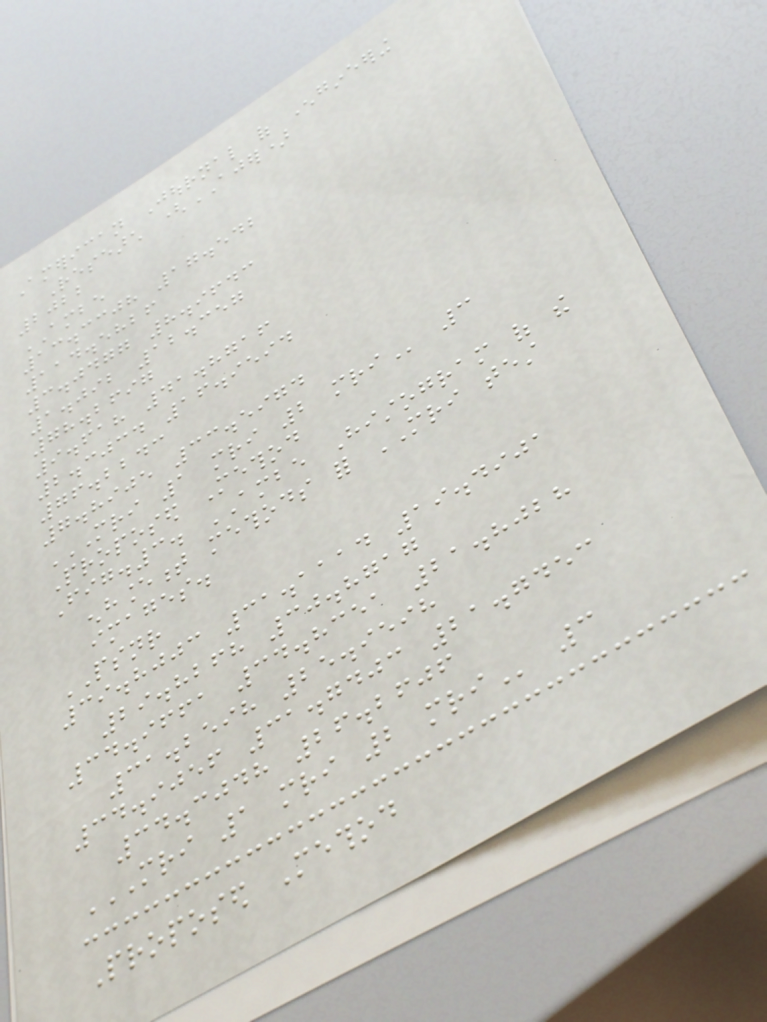American Journal of Engineering
Research (AJER)
2022
AMBE
13.3308 17.542
114.5826
3.0477 8.9643
1.092 12.357
78.2697
9.618 41.8716
2.3034 16.9594
76.2243
7.8905 33.5974
MRI 1 MRI 2 MRI 3
Proposed Method
Fig.3. AMBE Histogram of the
enhancement methods for MRI test
images.
PSNR
39.8003 31.1114 19.4901
29.8268 30.8717
34.9661 34.8351 21.8028
31.2598 25.9598
34.9056 31.7403 21.7453
34.3048 26.2606
MRI 1 MRI 2 MRI 3
Proposed Method
